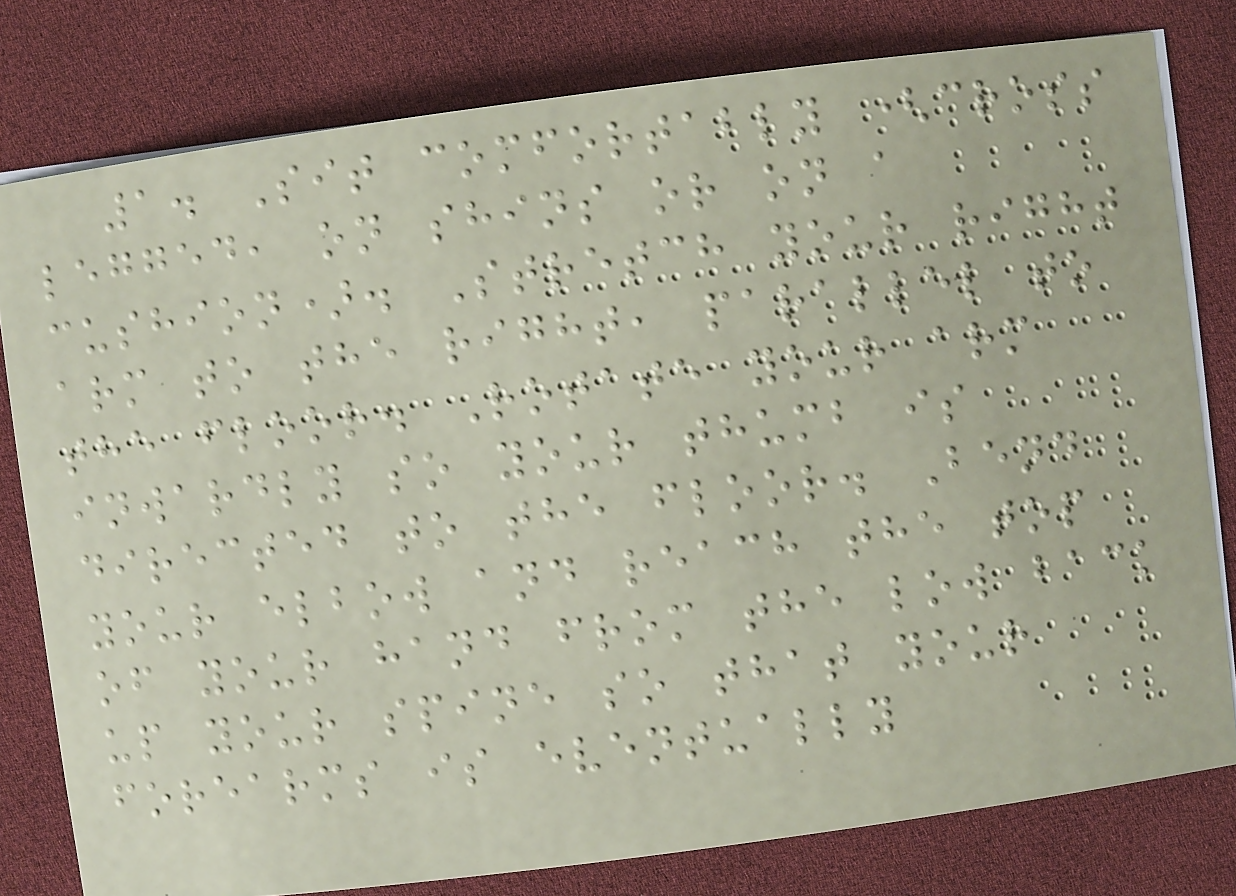1. Sit comfortably (cross
legged, on shins or on a
cushion). Stretch your right
arm to the right, parallel to
the floor. Rotate your arm
inwardly so your thumb is
directed to the floor. Bend
your elbow and reach the top
of your hand from the low back
up your spine so that your
forearms is eventually
